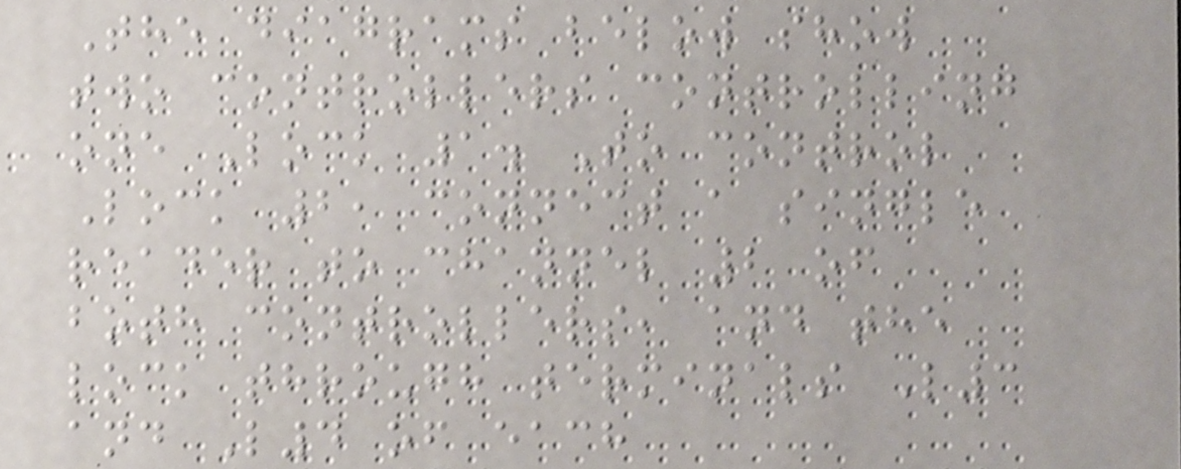The diagrams below show
two controllers controlling
one Lock 1. To control
Lock 2, connect a single
reader to channel 2 of
both controllers, and the
lock through terminals L3
and L4 of each
